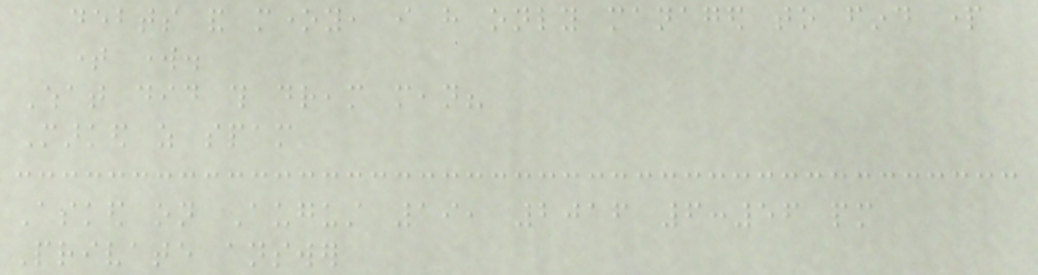debts and money, i have only managed to find part
time work.
What did this dream mean?
Marked as spam
Asked on August 19, 2016 6:56 pm
Private answer
